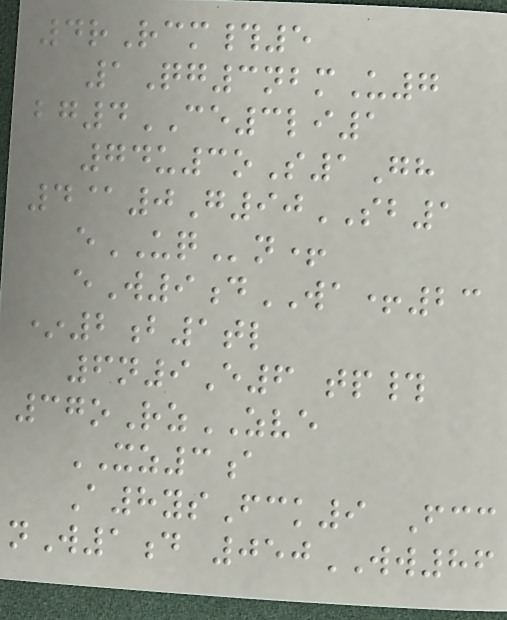4rRcm#5
1Qg3nbmU7
bg4CE3li1
74u3oS1Gh
4@0G90SB1
eUQn+
eW9dWA+23
*2b1tl
6n9E6 tp#
37oRzZVE
XZ3a
A8ysFck9 Fcc
nW1d 050WW86
